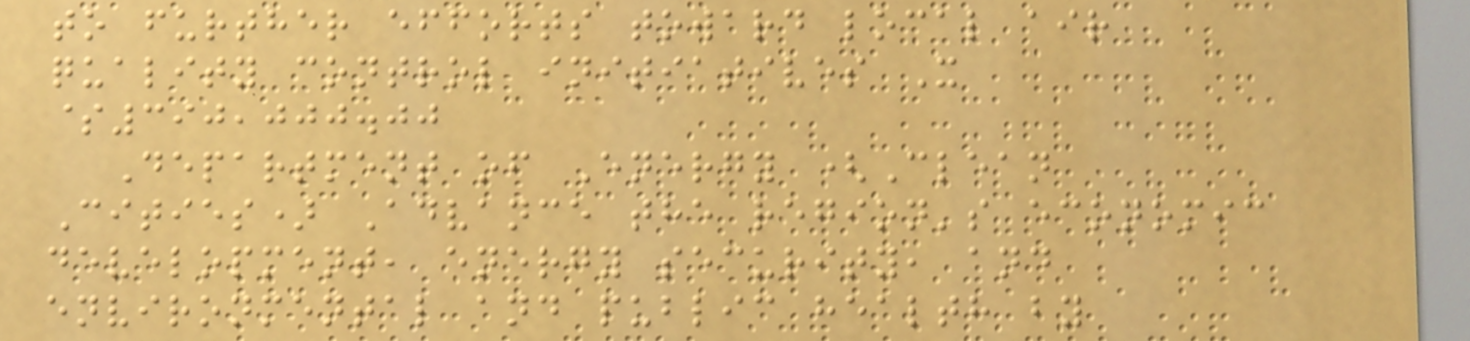to further efforts toward local air
quality control initiatives X
$390,000.00
Department of Energy (Clean
Cities) Advance the region's economic
development, energy security, and
environmental and public health by
